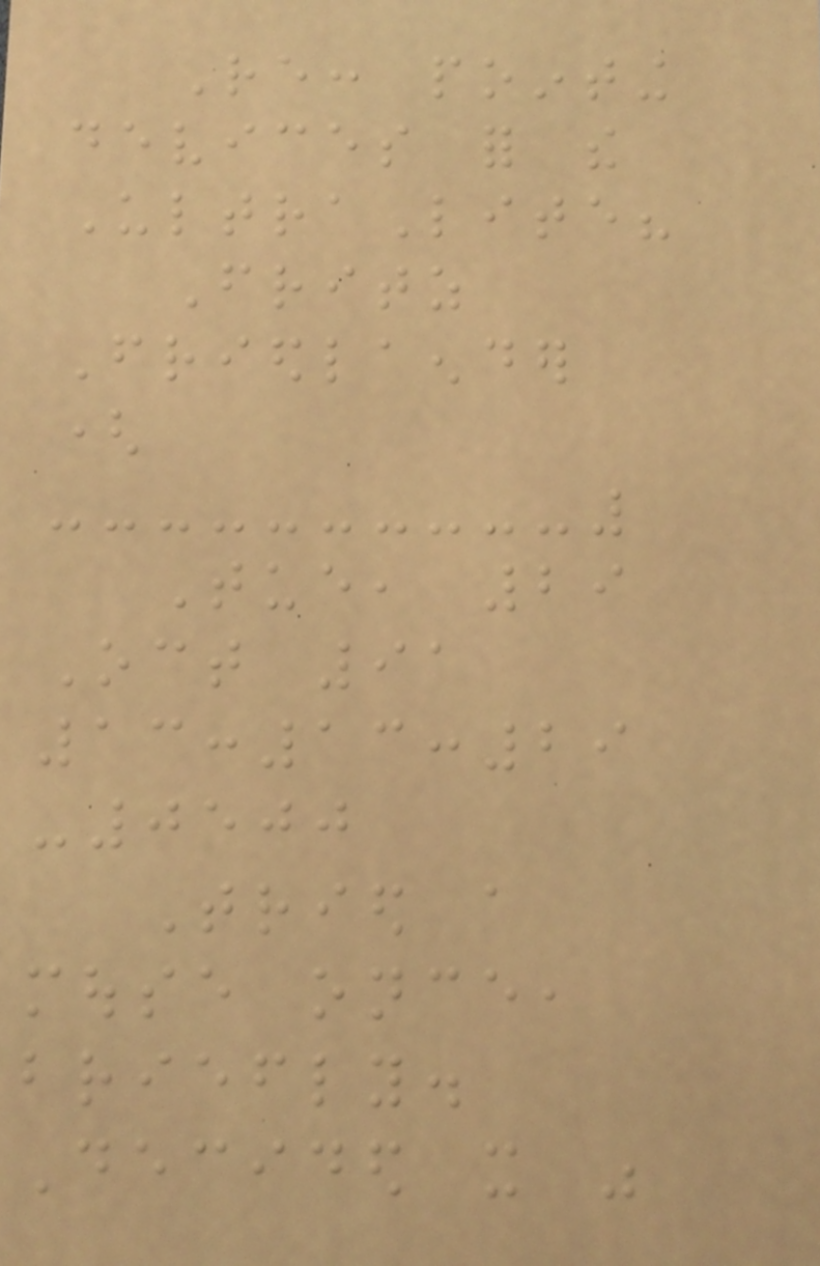Re: pointing
devices for the
UltraLite?
Fritz
Friedlaender
(
Tue, 29
Oct 91
13:13:29
-0500
Tried a
mouse once,
briefly.
Decided it was
